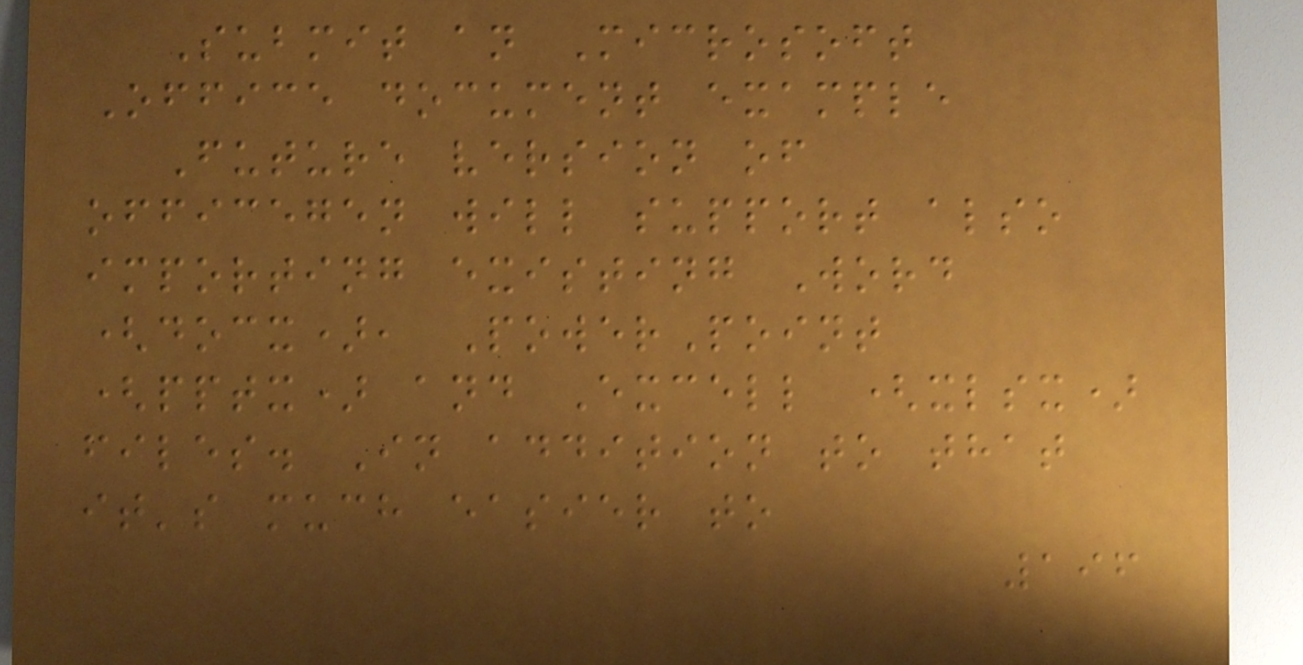Submit an Microsoft
Office document example
Future version of
officegen will support also
importing existing Word
(docx), PowerPoint
(pptx) and Excell (xlsx)
files. In addition to that
it's much easier to
196
